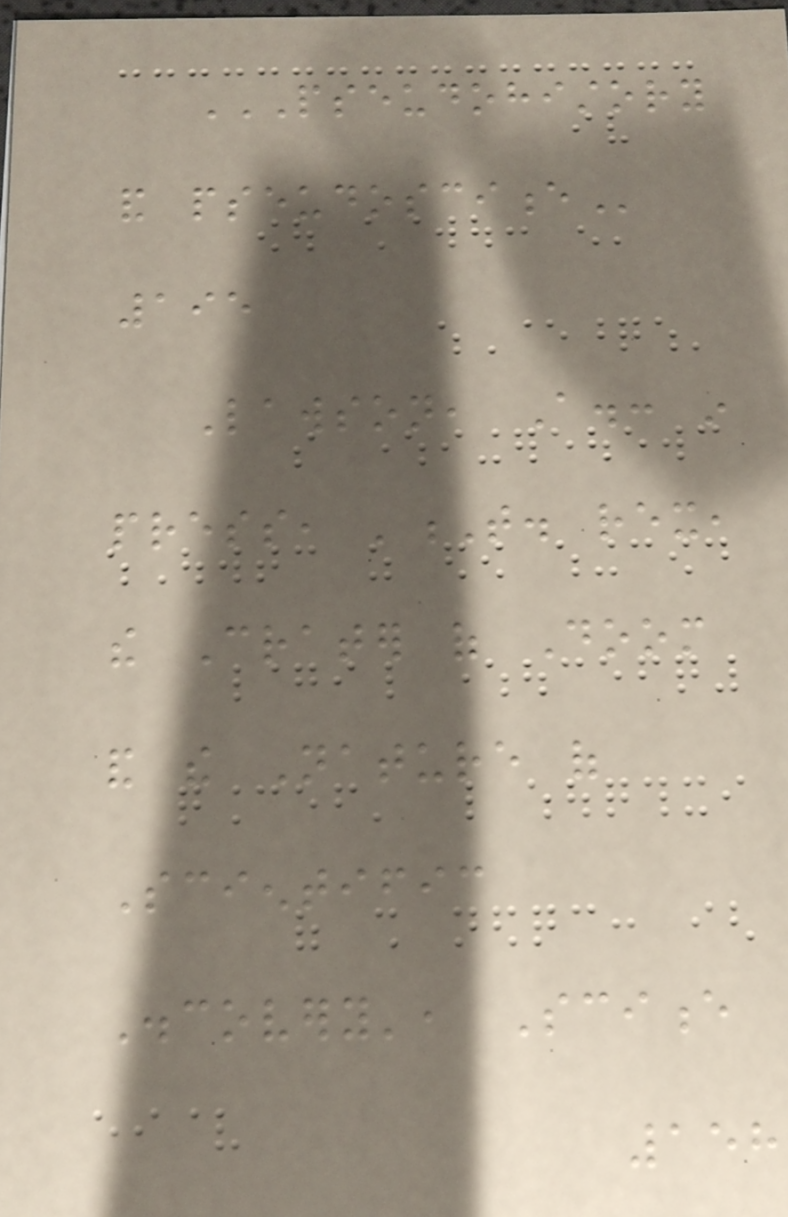PSEUDOHISTORY
AND PSEUDOSCIENCE
195
Lawson, A.: in
press, 'T. rex,
the Crater of Doom
and the Nature of
Scientific
Discovery', Science
158
